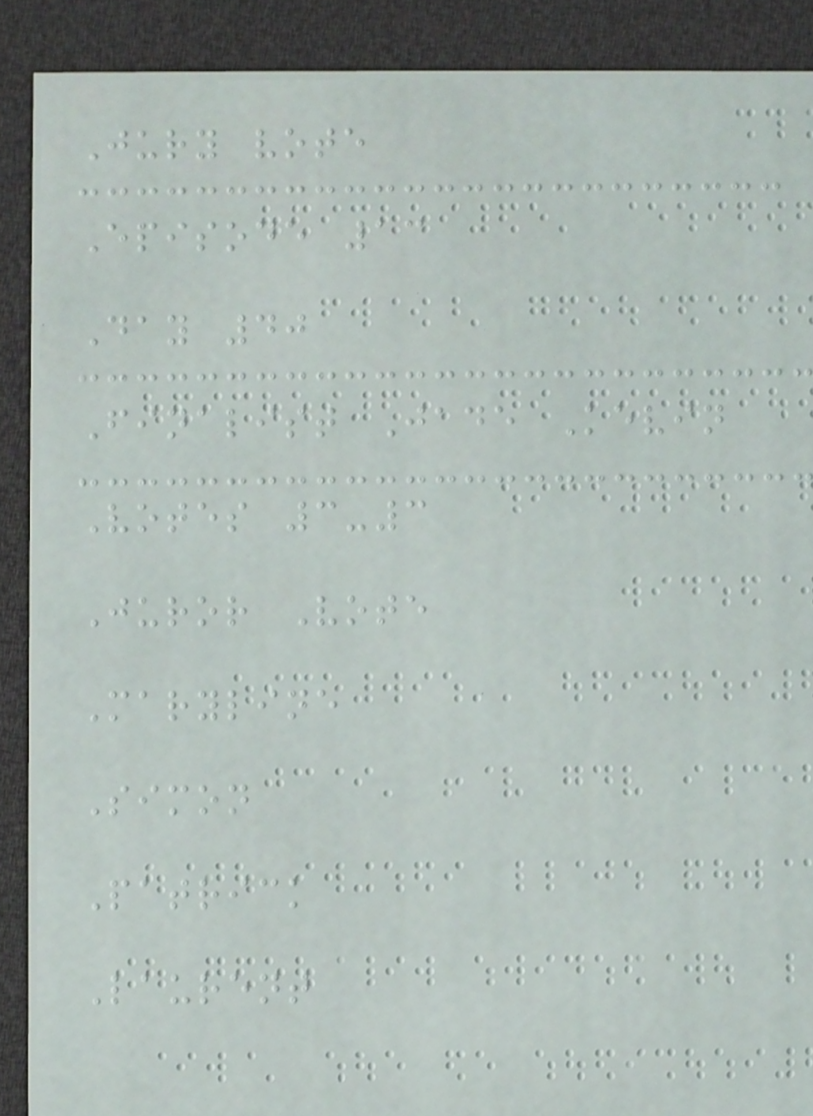Jury vote
Episode 13
Day 40
Finalist Jade Kevin
Votes 3-3
Juror Vote
Maryline
Simon
Patrick
Laurent
